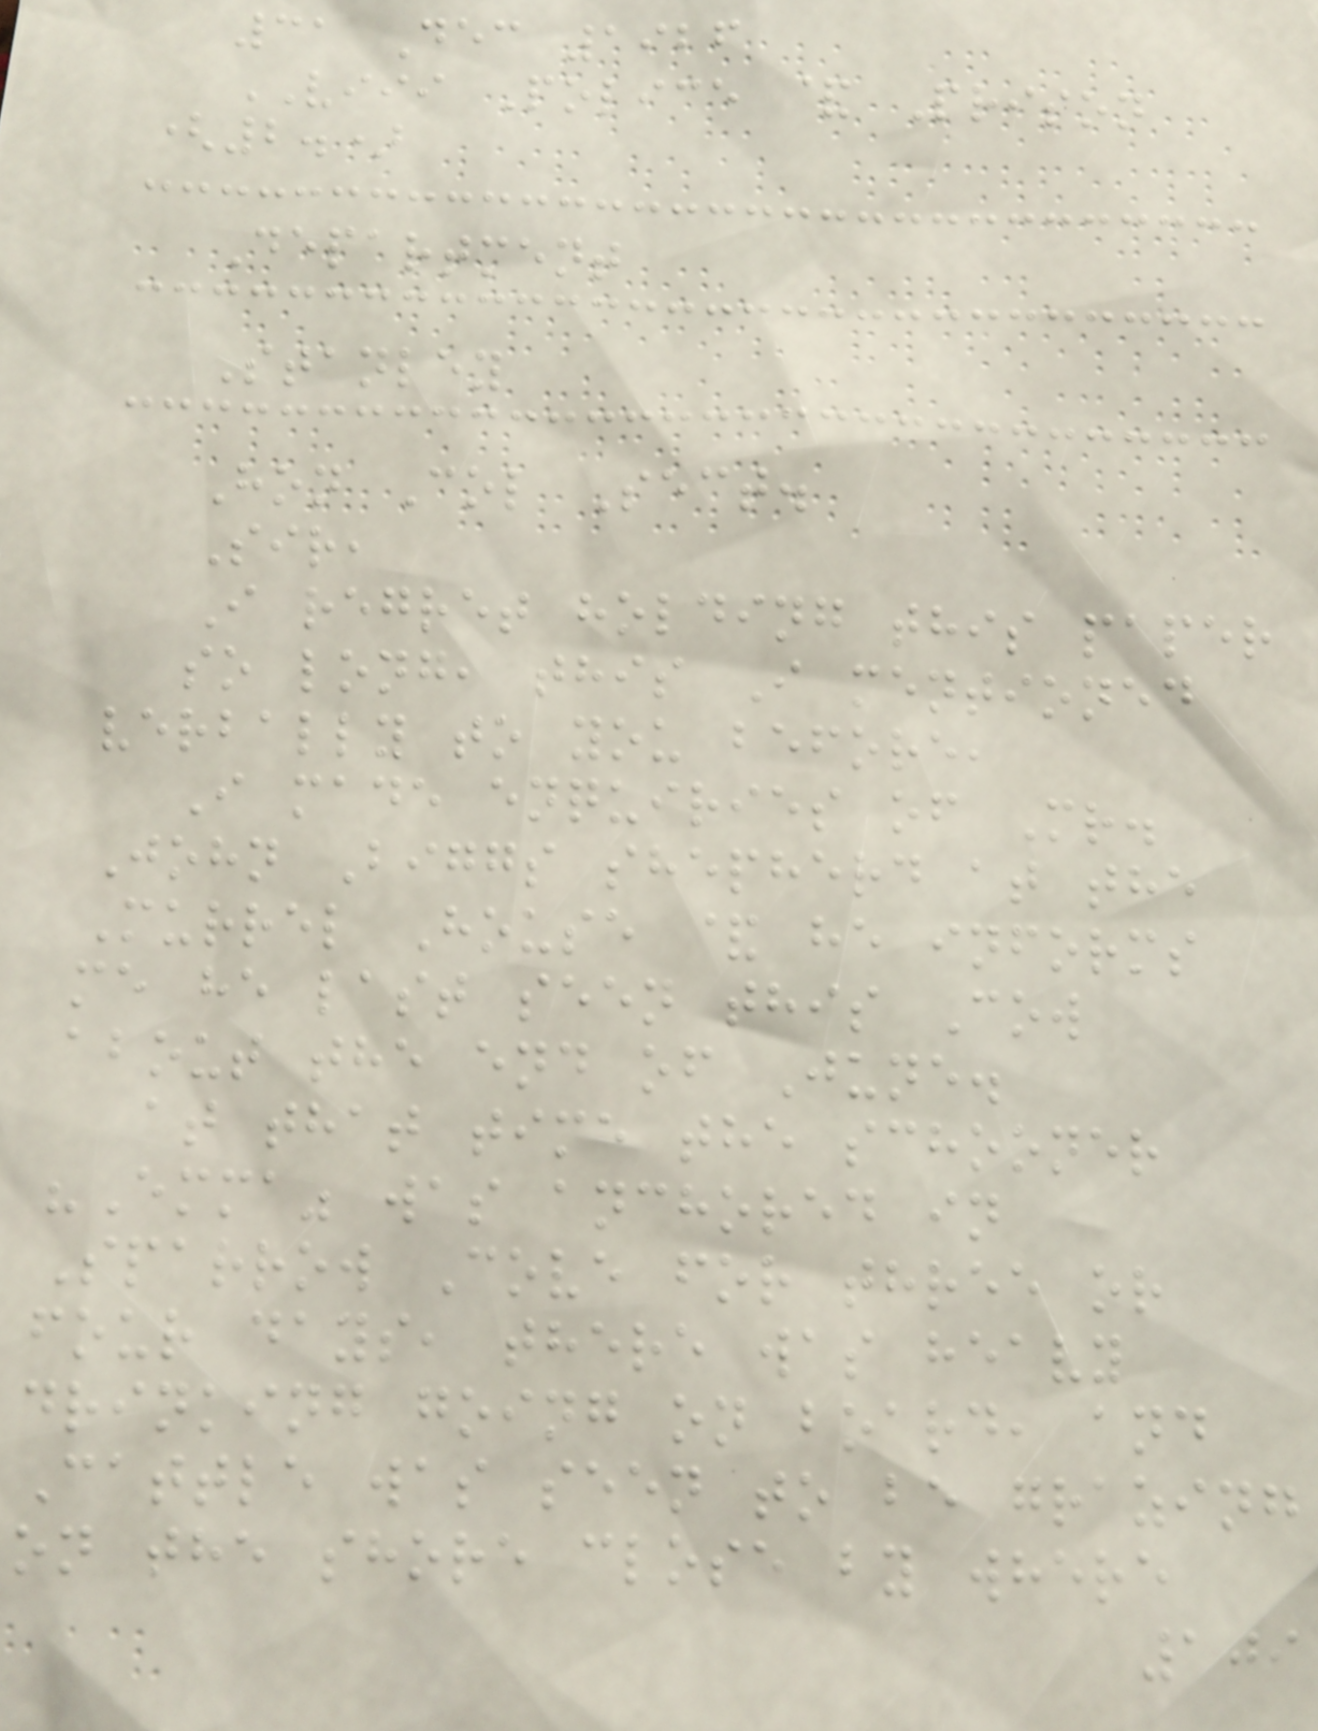31 Dec 1926
VIII Police & Prison
(2.)
Department
Stanley
Hon Col Sect.
Sir,
I regret holding this paper
so long, this I mentioned
verbally to you before,
I made enquiries of Mr.
John Biggs shepherd at the
Murrel House & he informs
me he last seen this Cow
about the end of June.
at that time the schooner
"Emma" was anchored in
Sparrow Cove for three or
four days, there was heavy
drinking going on board, and
Cattle was seen to be grazing
on the shore close by where
109
